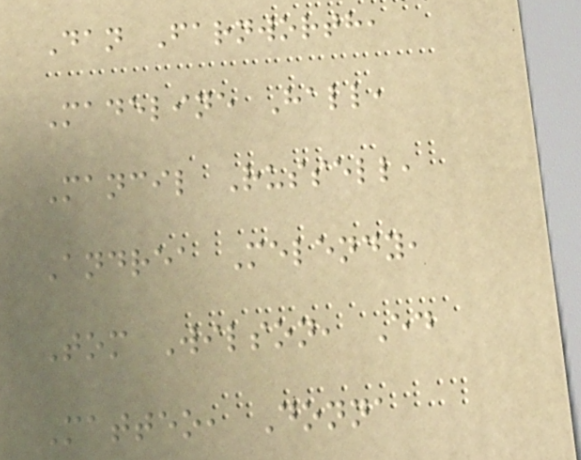Dan Farnworth,
Madeline Hall,
Mancil Russell,
Andrea Melendy,
Tom Wilson, Ed
Matteo, Donna
